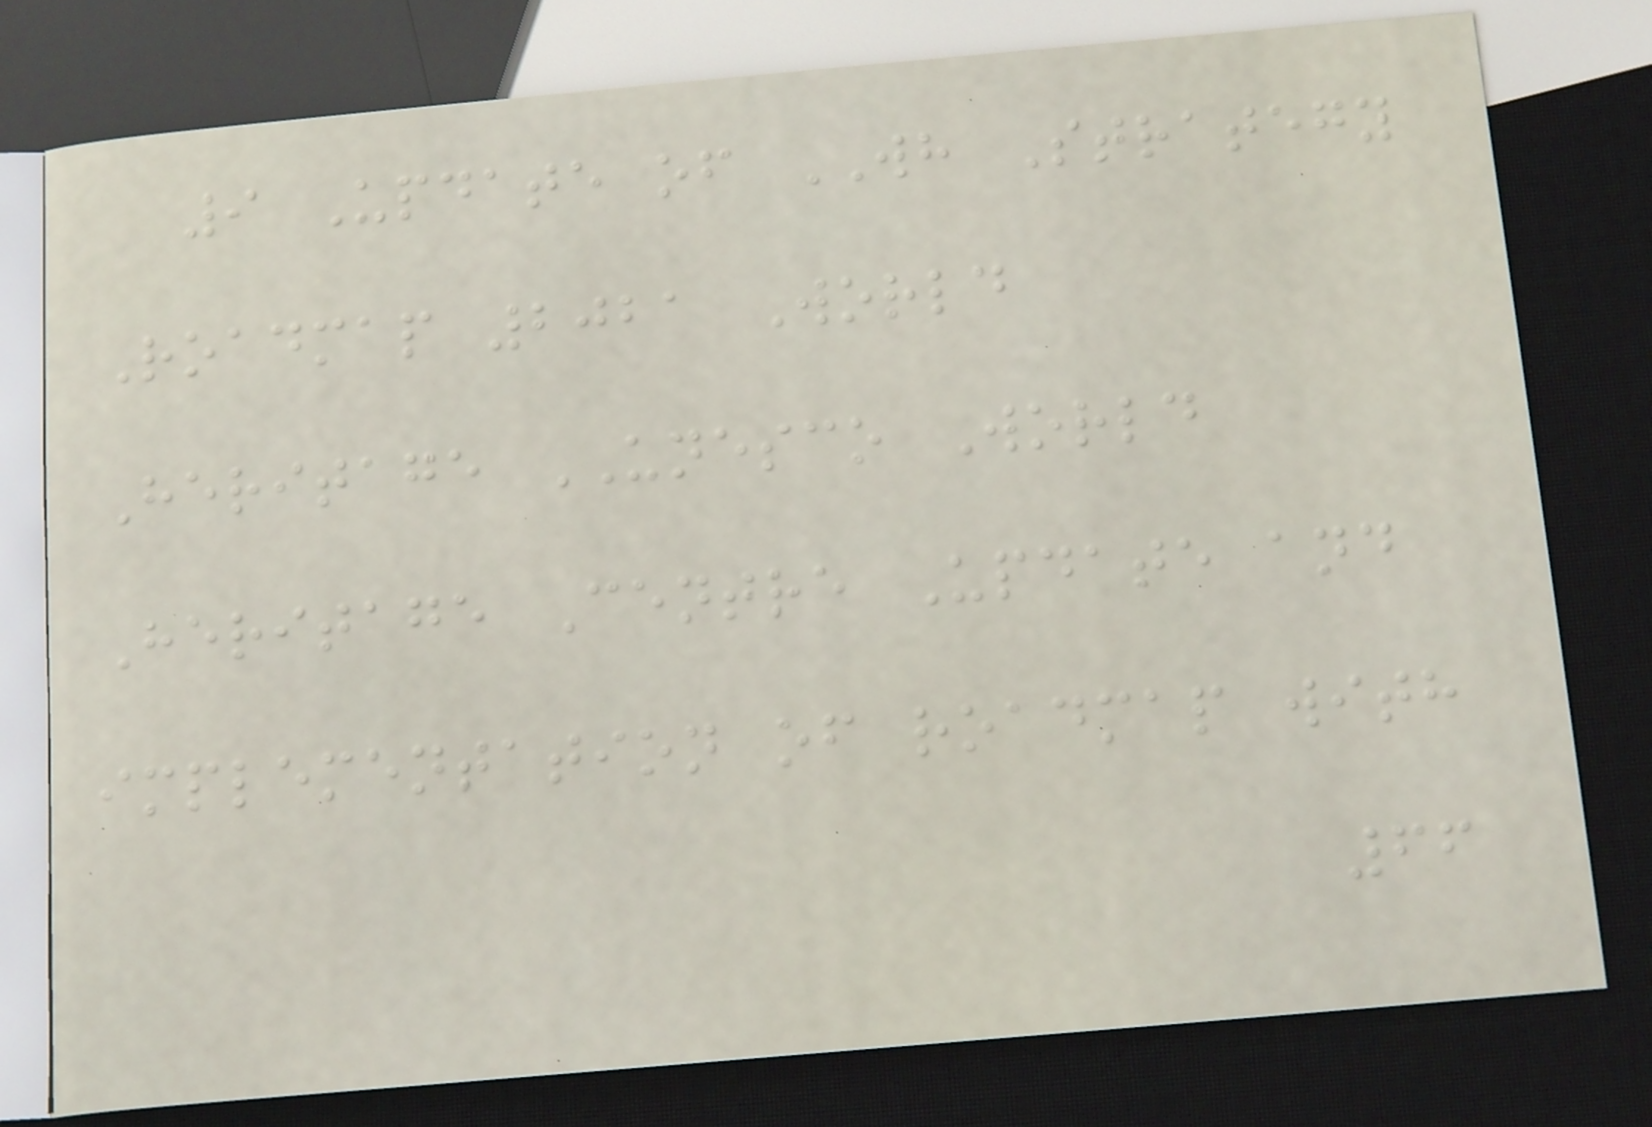9 Update of WH Strategy
Roadmap 2021 World
Heritage UNESCO World
Heritage Centre Update and
implementation of roadmap with
66
